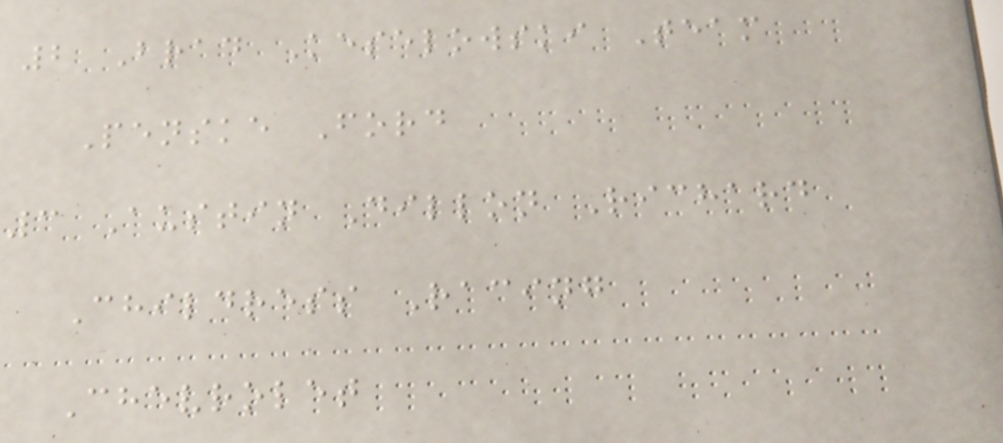2 Brad Keselowski Team
Penske Ford
3 Austin Dillon Richard
Childress Racing
Chevrolet
